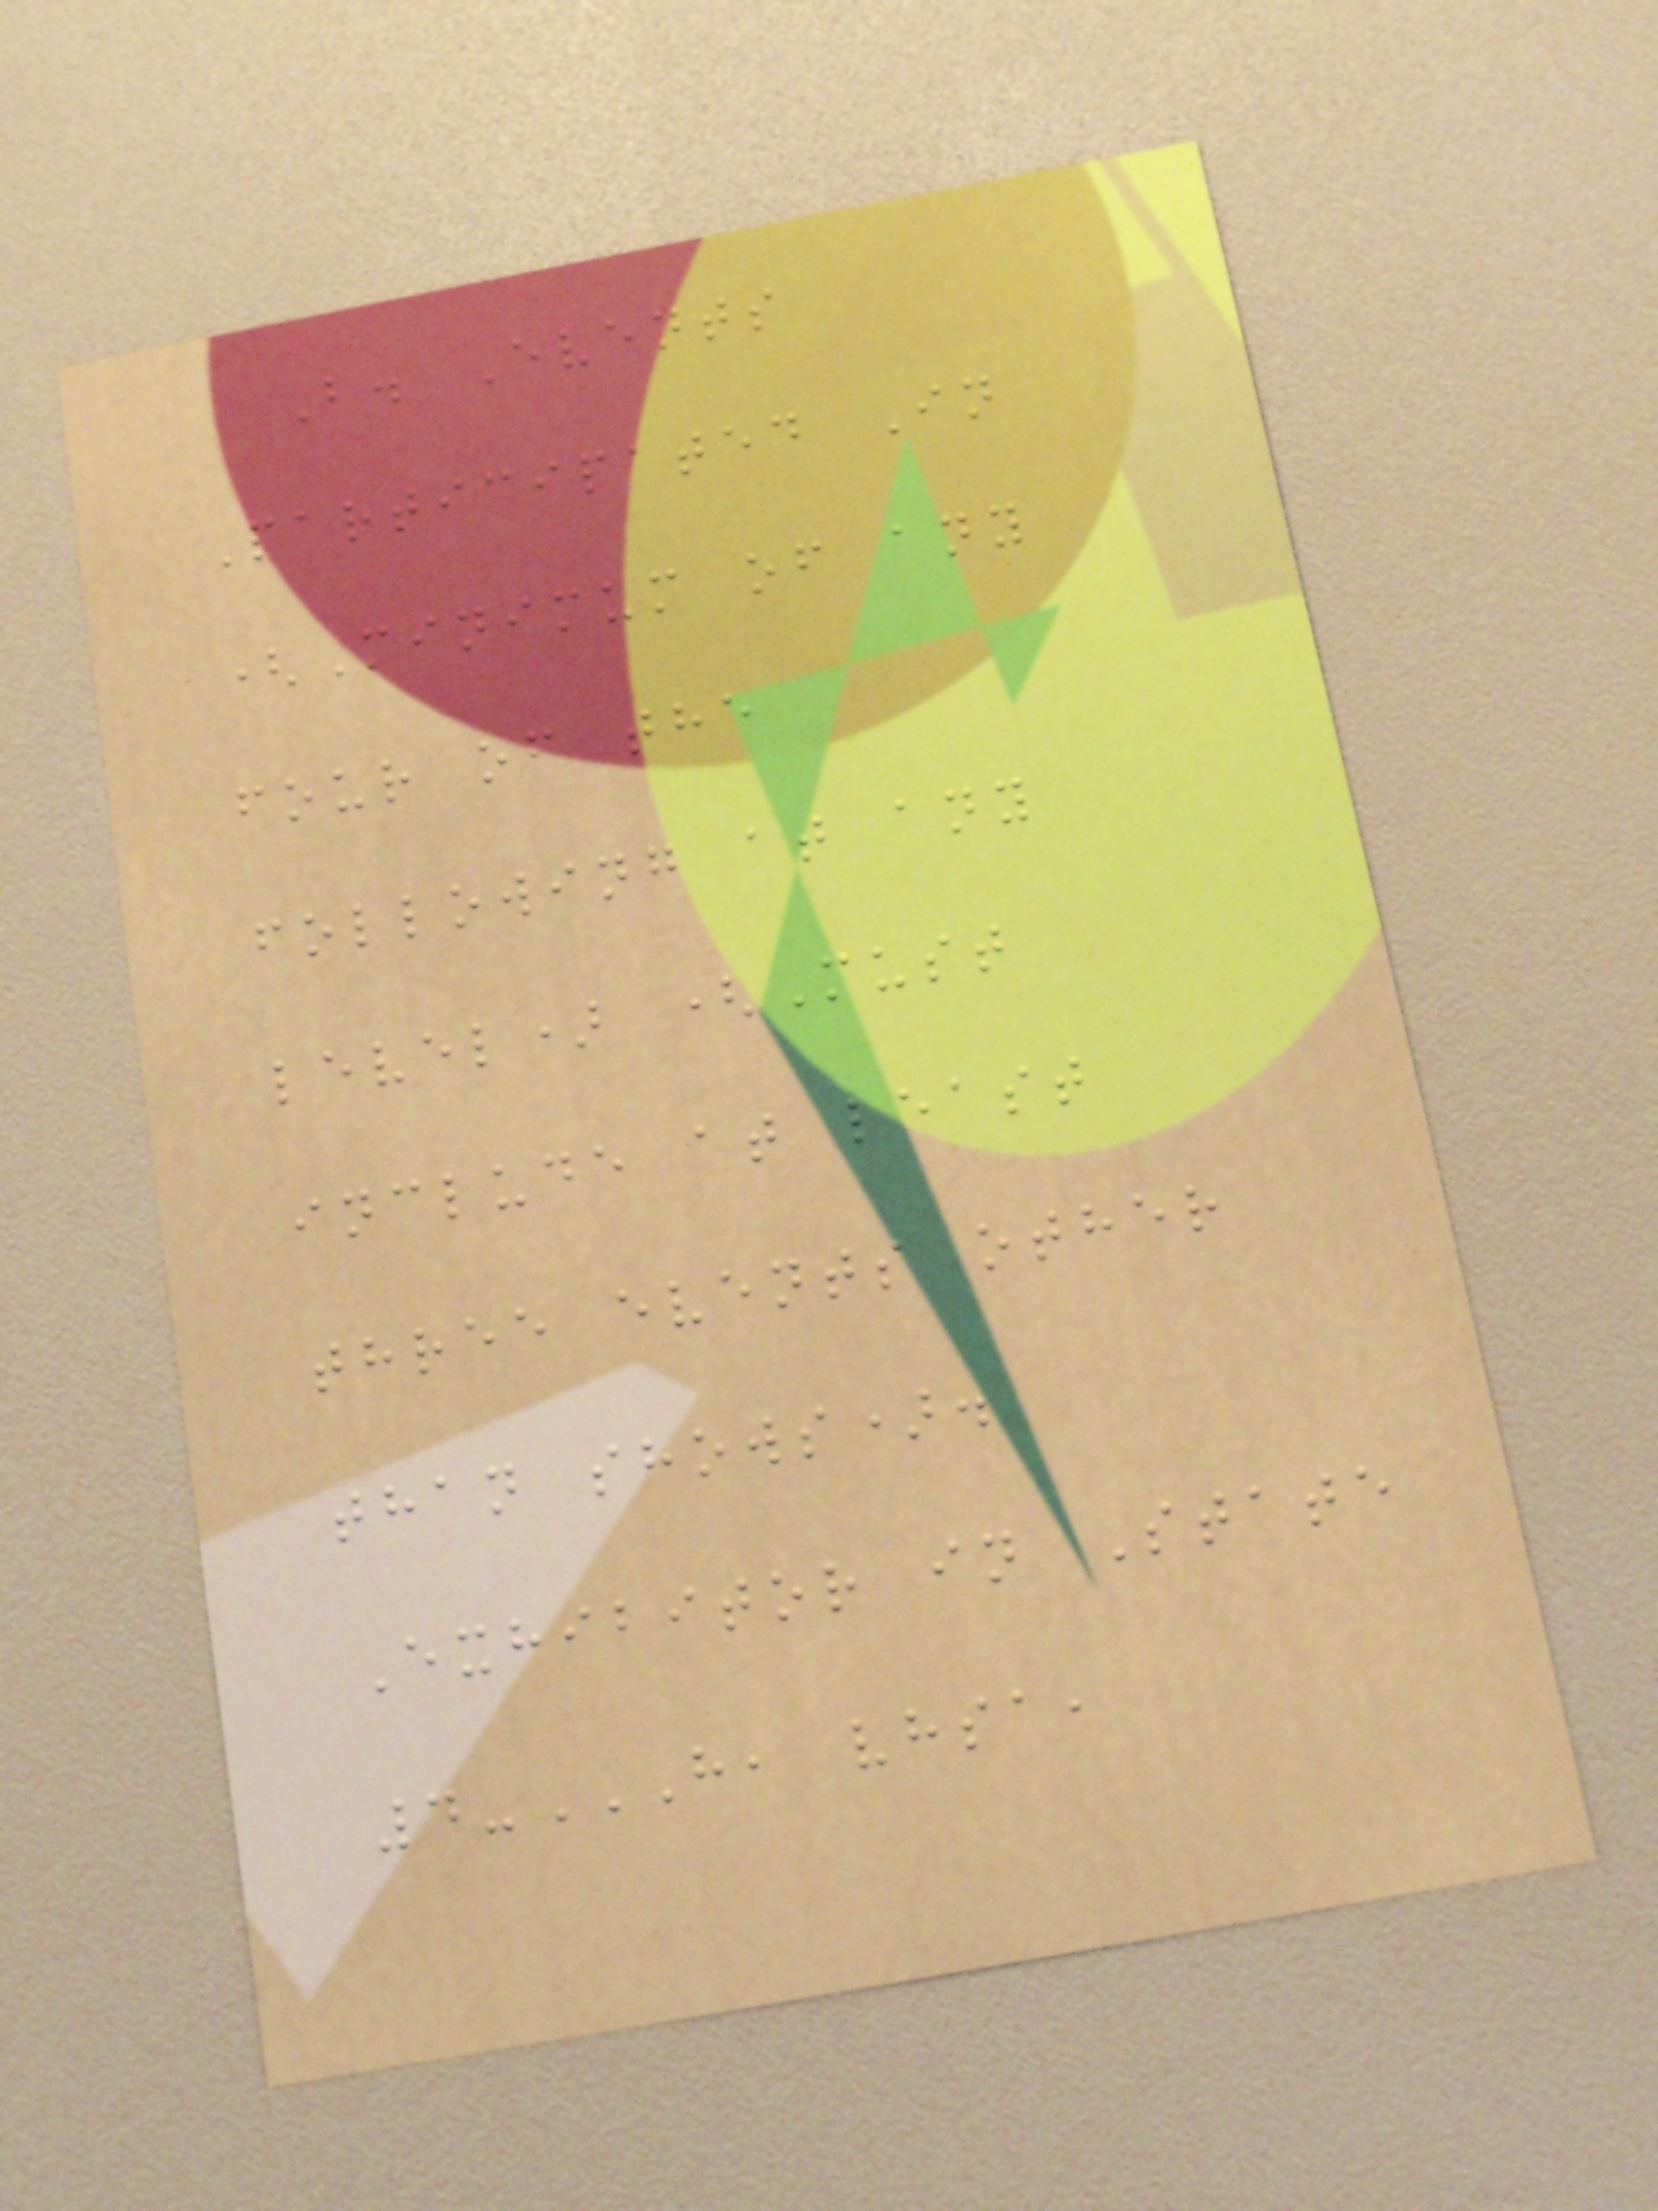B. Events
Participated In
(Minimum of any
four of the
following at any
level) (Must
include at least
three events other
than shows).
Exhibitor in State
4-H, VHSA,
